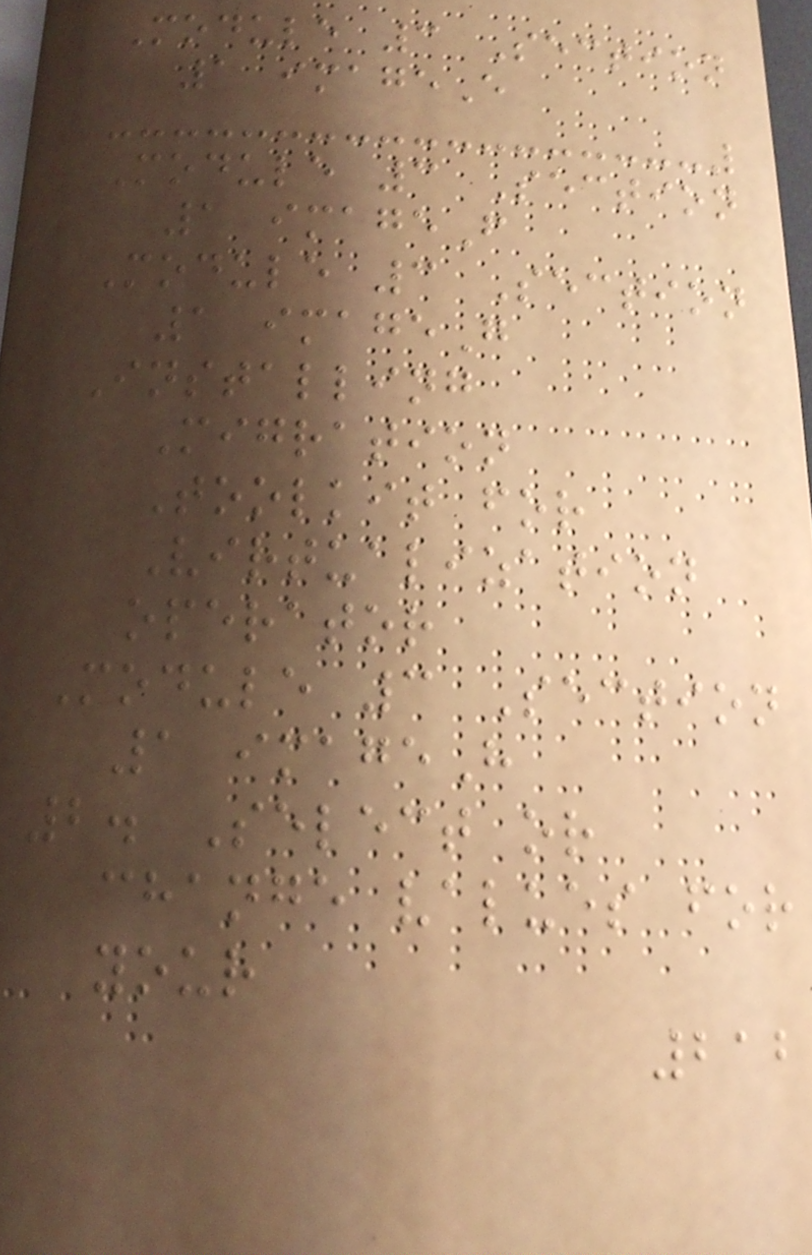Module 3 Section
1 imageE
Module 3 Section
1 imageF
Module 3 Section
1 imageG
Installing
Migration
Toolkit for
Virtualization
operator
Module 3 Section
1 imageH
2. Select or
change values for
your
212
